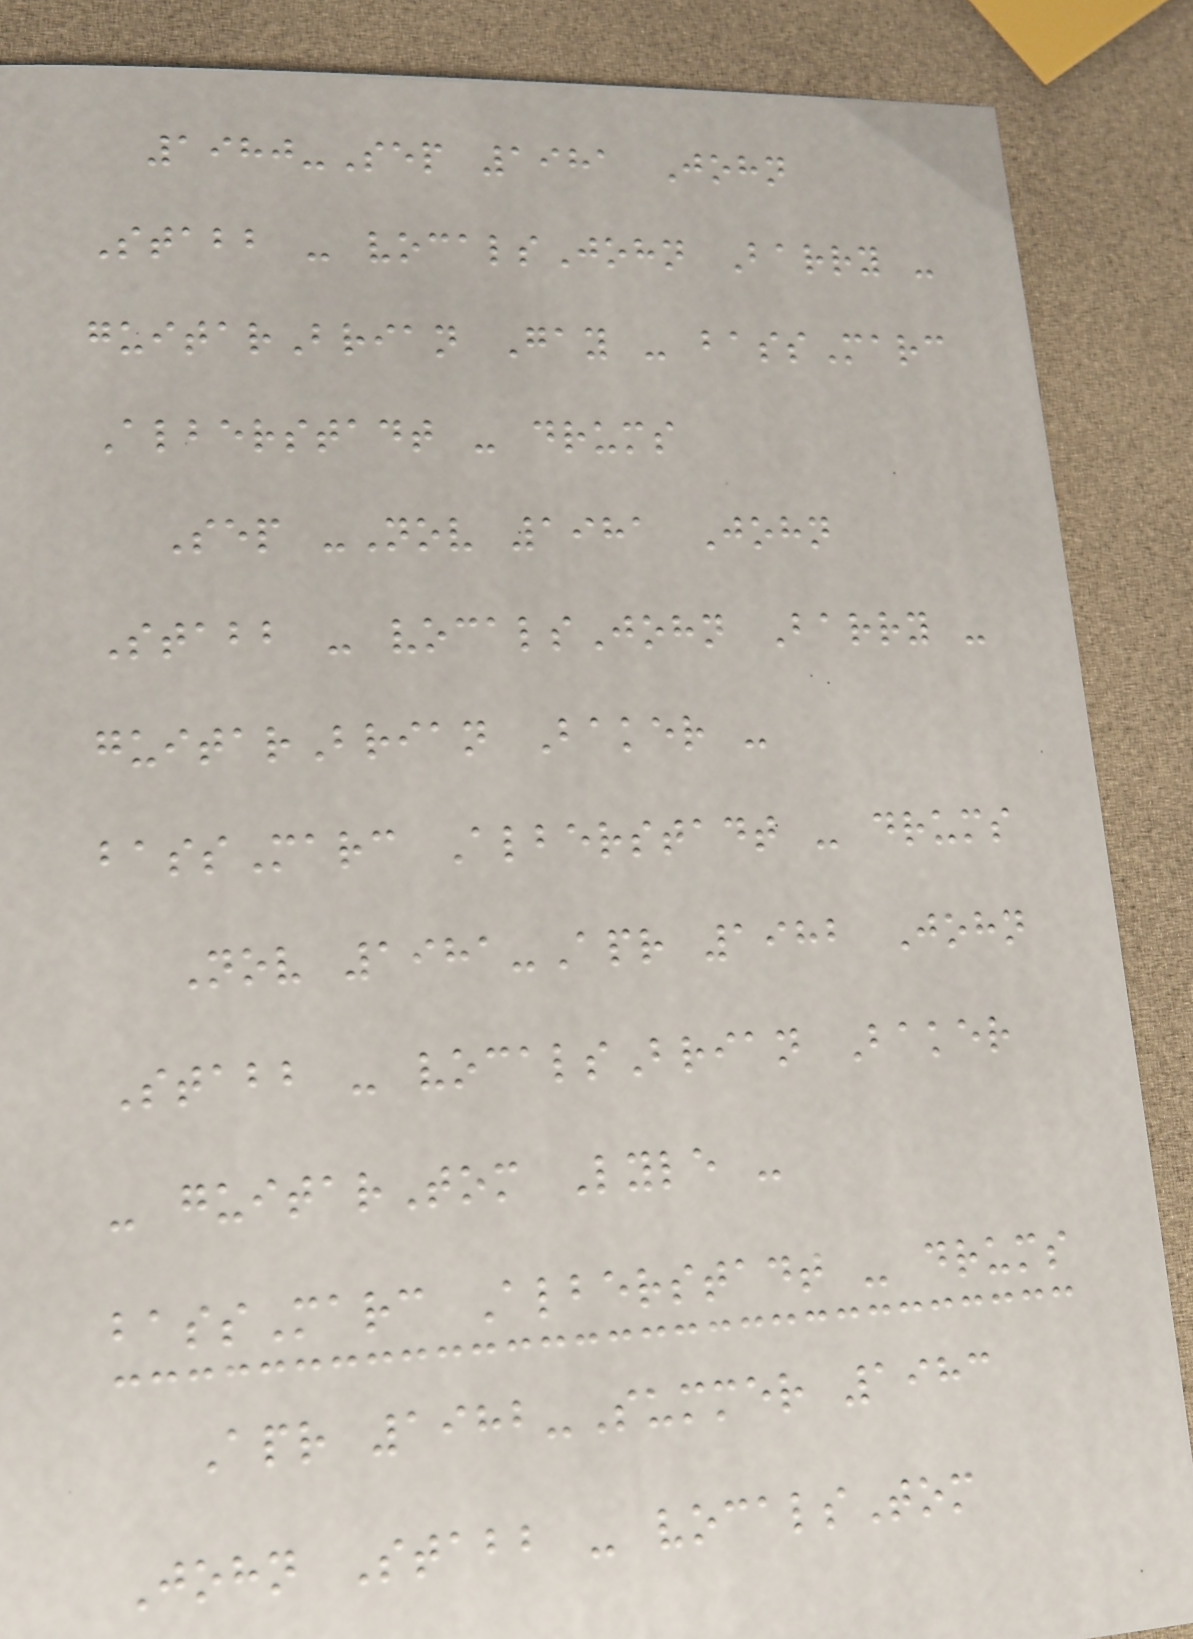1980-Sep 1981 John
Stabb - vocalsJohn Barry -
guitarBrian Gay - bassMarc
Alberstadt - drums
Sep -Nov 1981 John
Stabb - vocalsJohn Barry -
guitarBrian Baker -
bassMarc Alberstadt - drums
Nov 1981-Apr 1982 John
Stabb - vocalsBrian Baker
- guitarTom Lyle -
bassMarc Alberstadt - drums
Apr 1982-Summer 1983
John Stabb - vocalsTom
